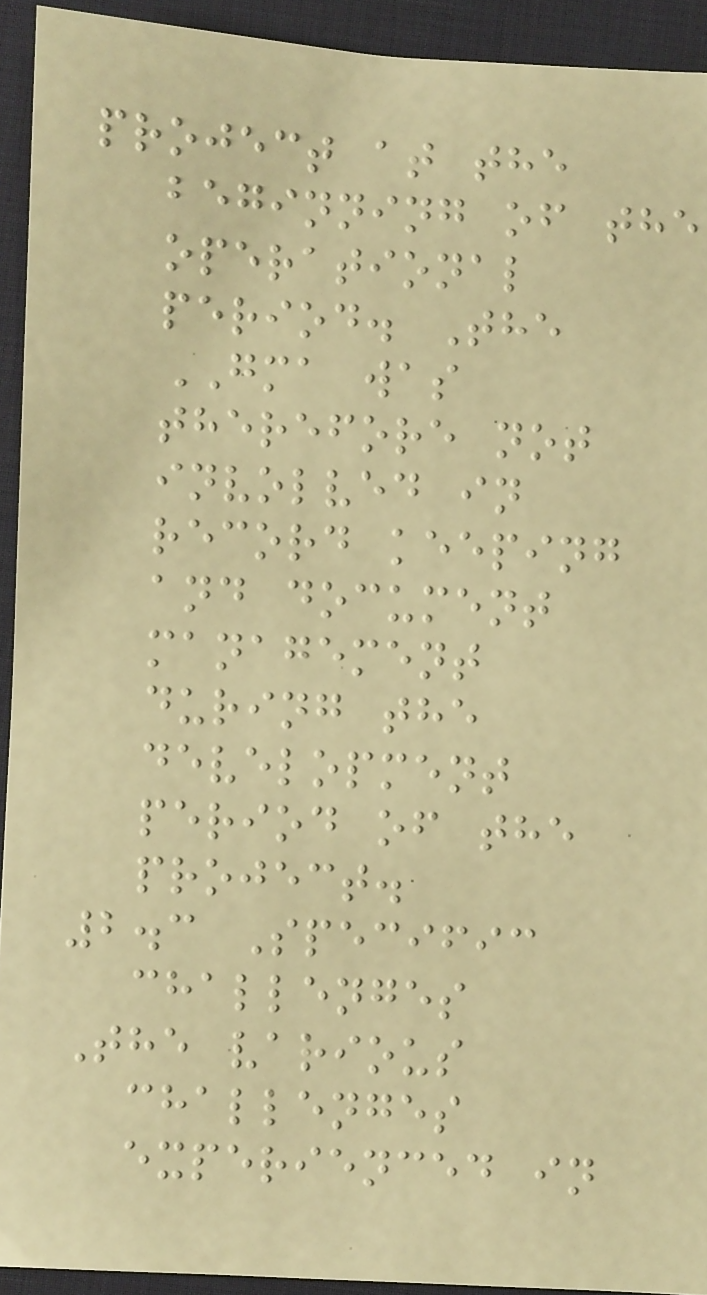project at the
beginning of the
operational
period. The
GMA was
therefore not
involved in
record keeping
and document
management
during the
development
period of the
project.
2.3 Specific
challenges
The various
challenges
experienced in
